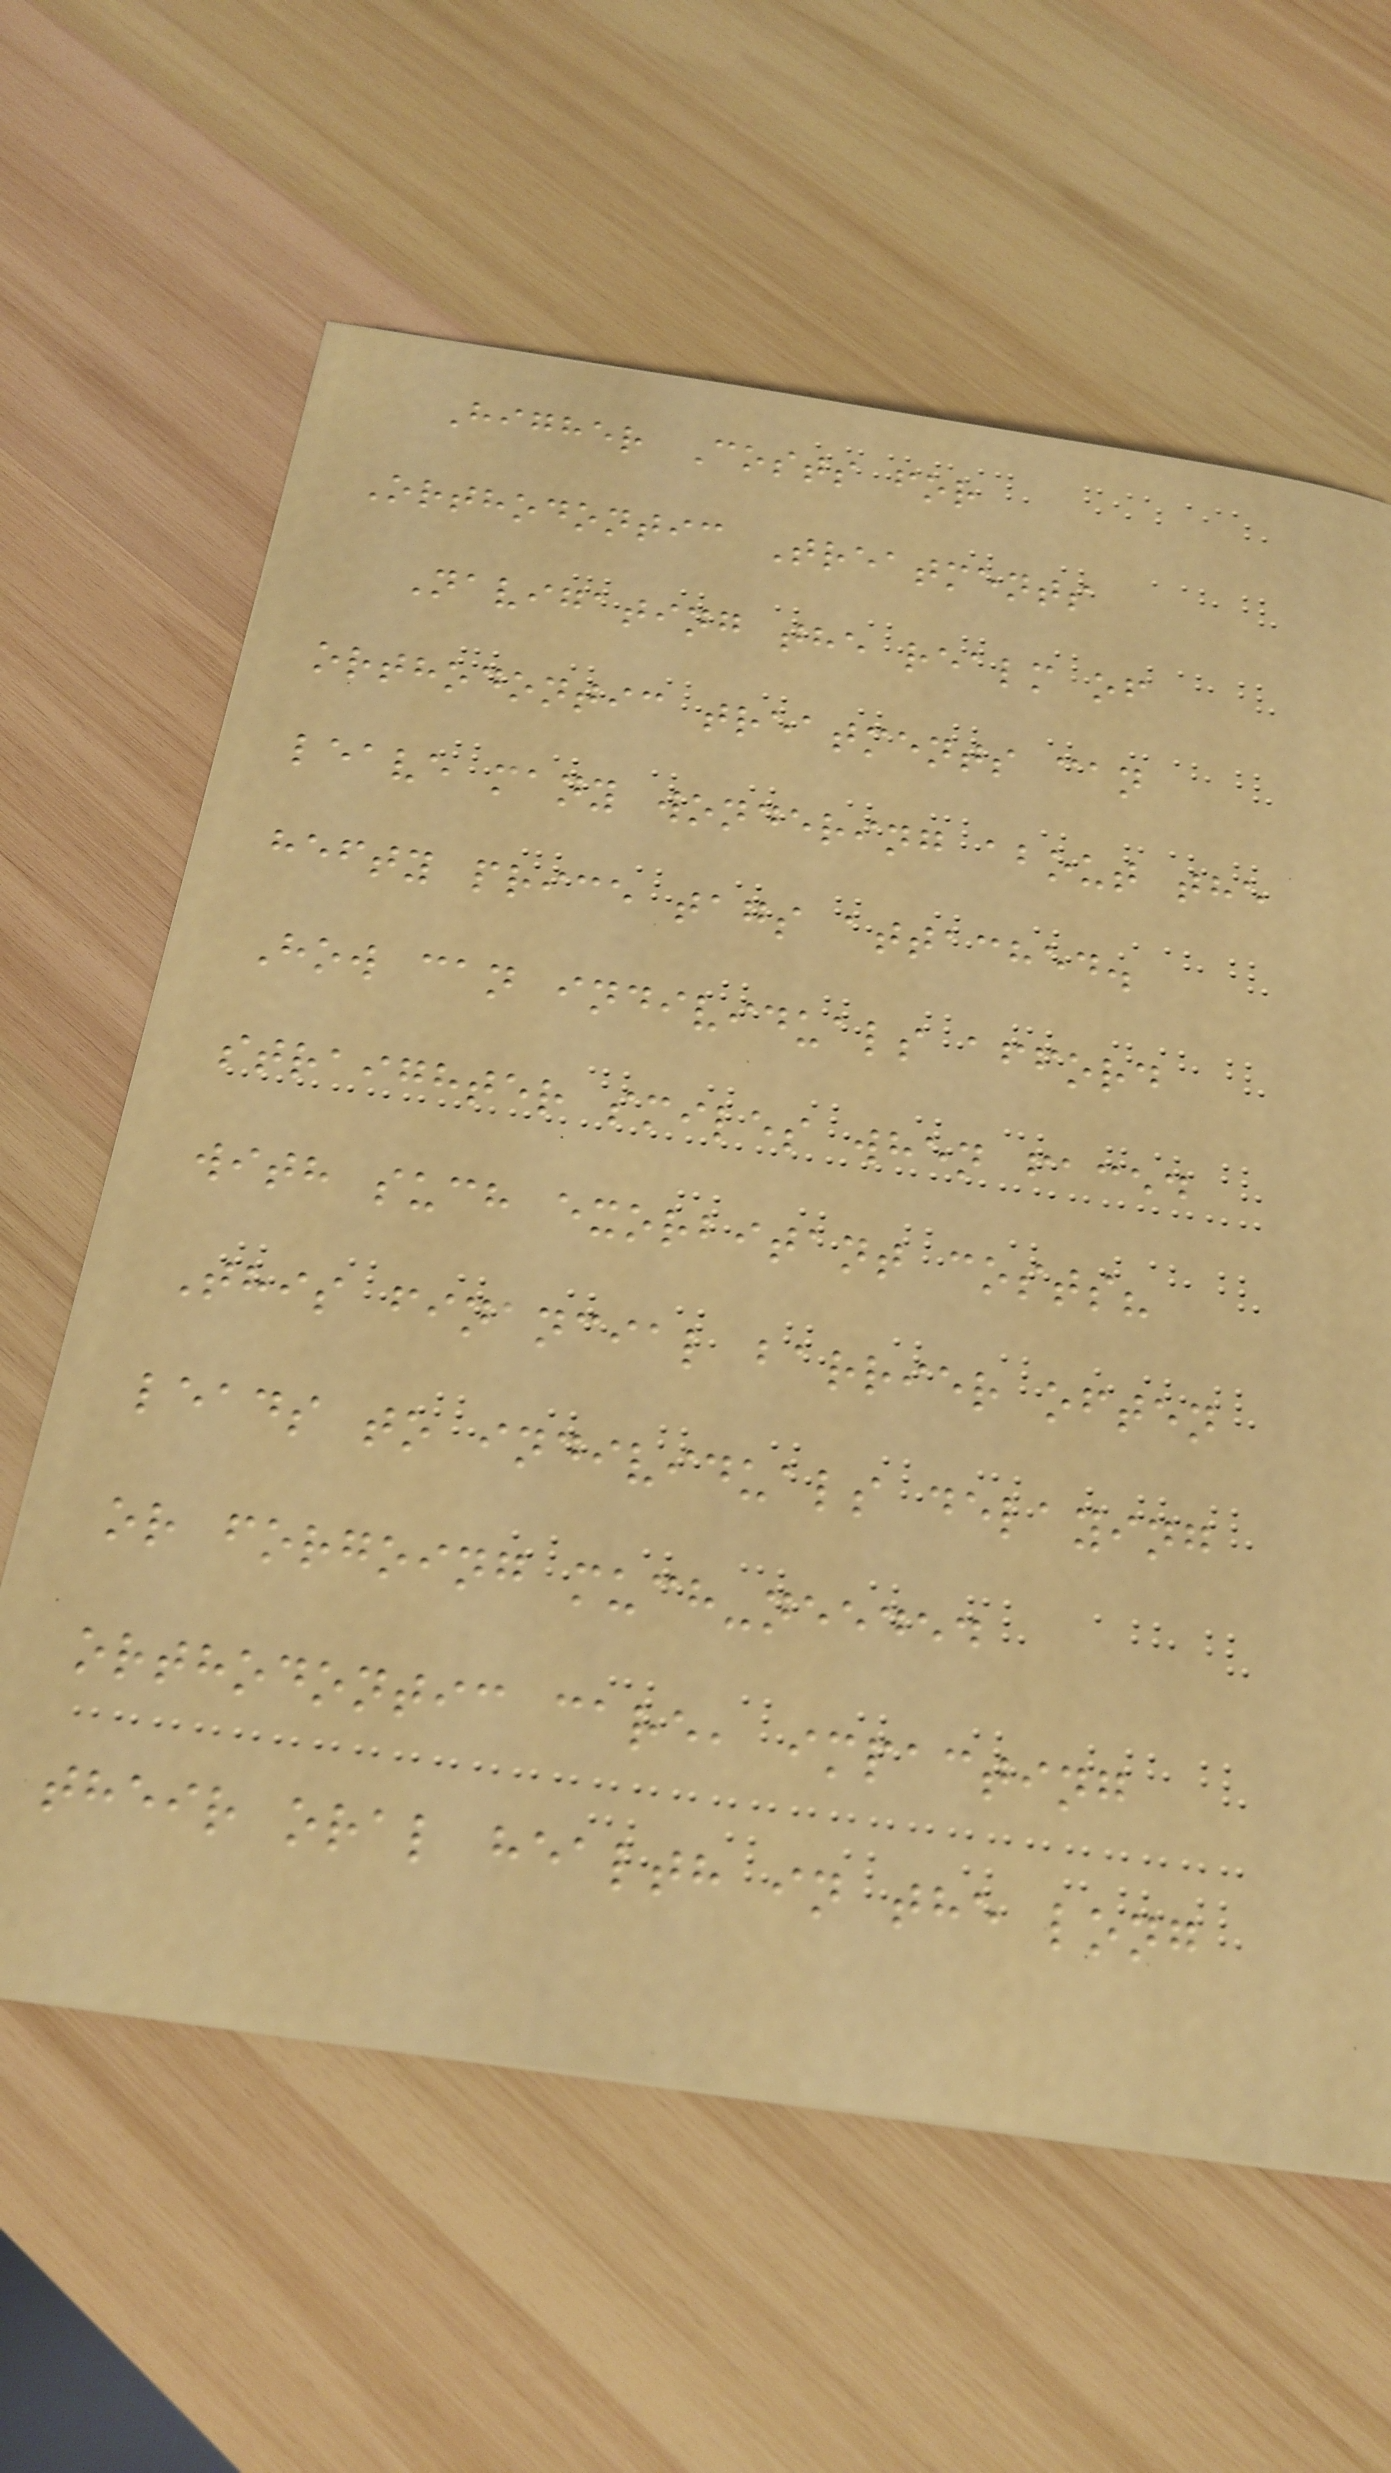Higher Costs for
Orthodontic Treatments
Navigating the realm of
orthodontic treatments can
leave many wondering about the
hefty price tags attached.
How can individuals afford
straighter smiles when faced
with such exorbitant costs?
This financial barrier often
leads to individuals delaying
or forgoing much-needed
orthodontic care, impacting
their oral health in the long
